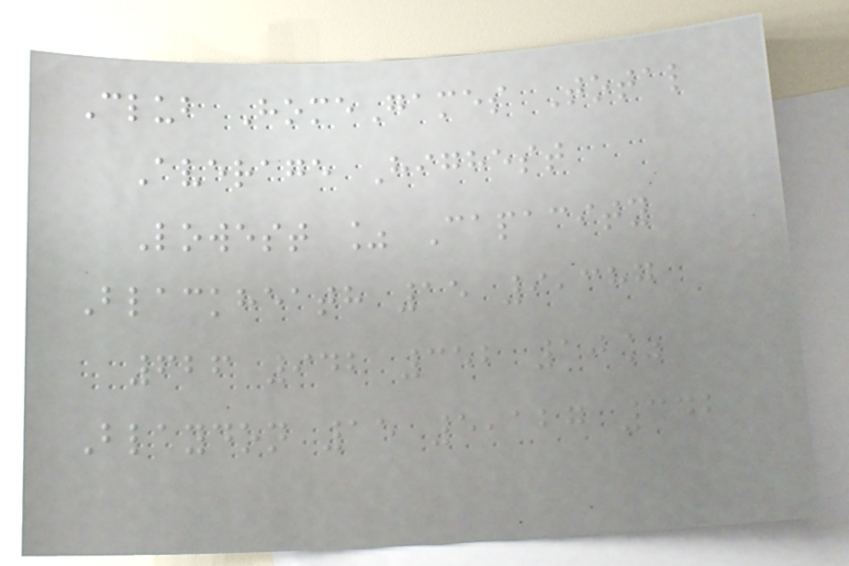Club HomeGames Total
Average Highest
Lowest % Capacity
Blackheath 15 9,387
626 942 352 10%
Blaydon 15 5,127 342
